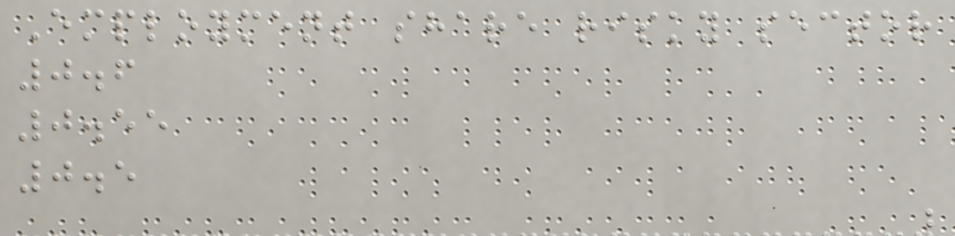Employment share risky sector
0.6
0.55
0.5
